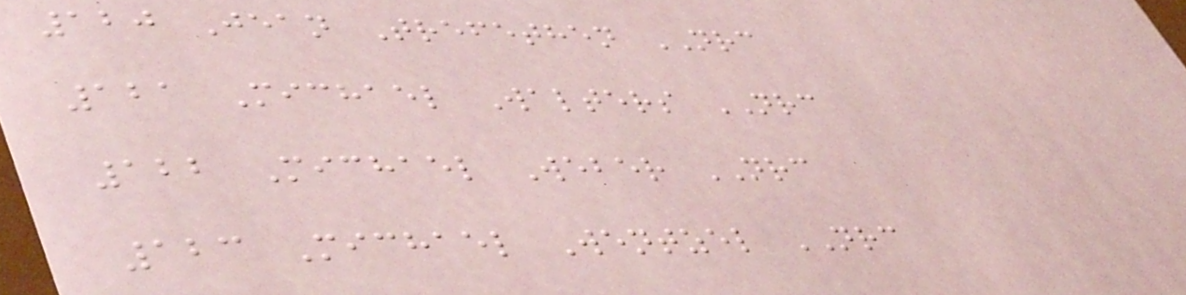120 Jean Trefethen NRC
121 Michael Walters NRC
122 Michael Weber NRC
123 Michael Wentzel NRC
